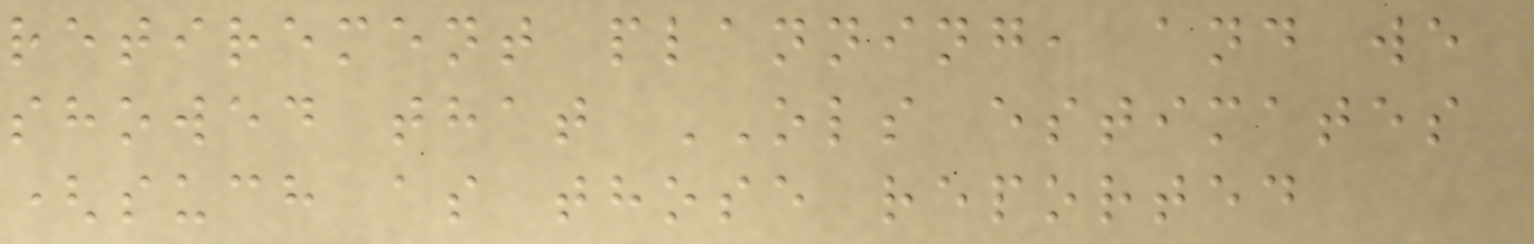retirement planning, and we
showed that OLS estimates
(such as those reported
